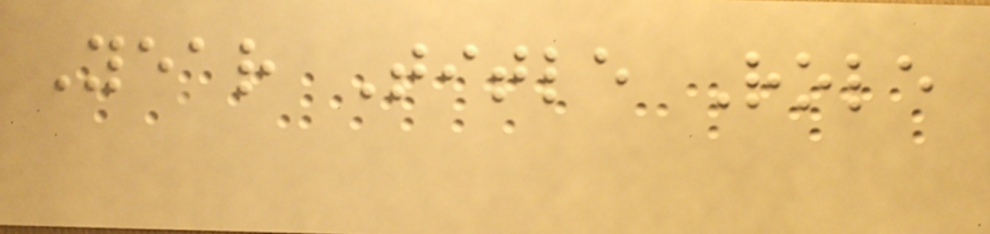Year Title Role
